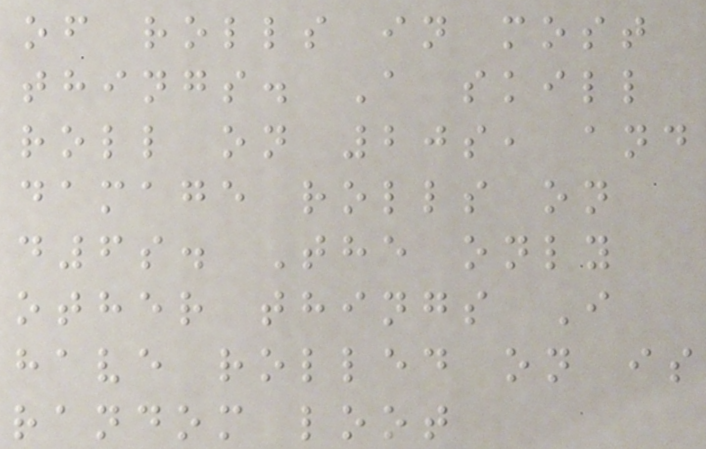of rolls in most
things. A skill
roll on 20s, and
damage rolls on
d6s. The only
other things I
have rolled on is
random loot
